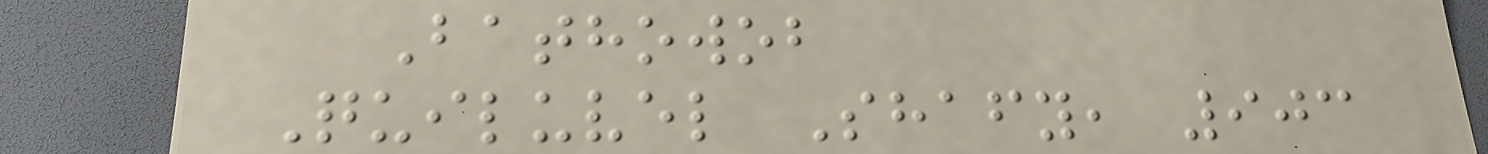Bathowob
Quiluvel Shafy, 903
